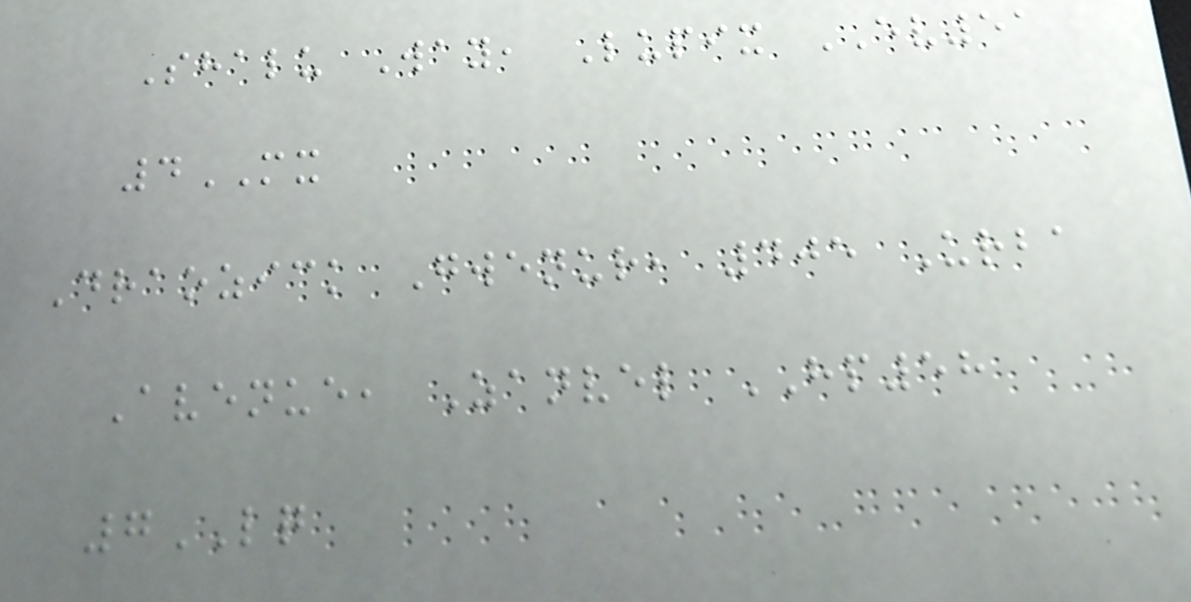Shalu Way, Lupix EV51
4MX
Draozick Gwenur, 405 Urba
Avenue, Zanvel HP58
7LQ
